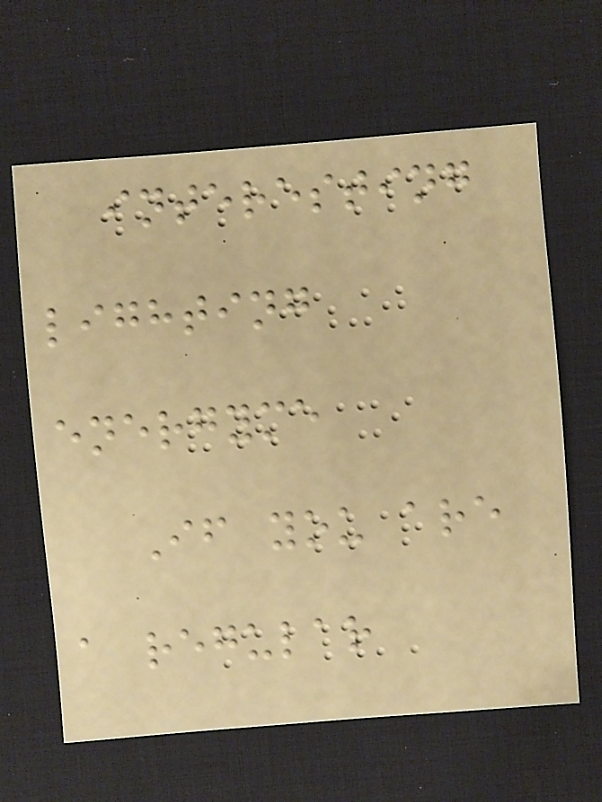interesting
lighting
energyme
If you are
a regular
